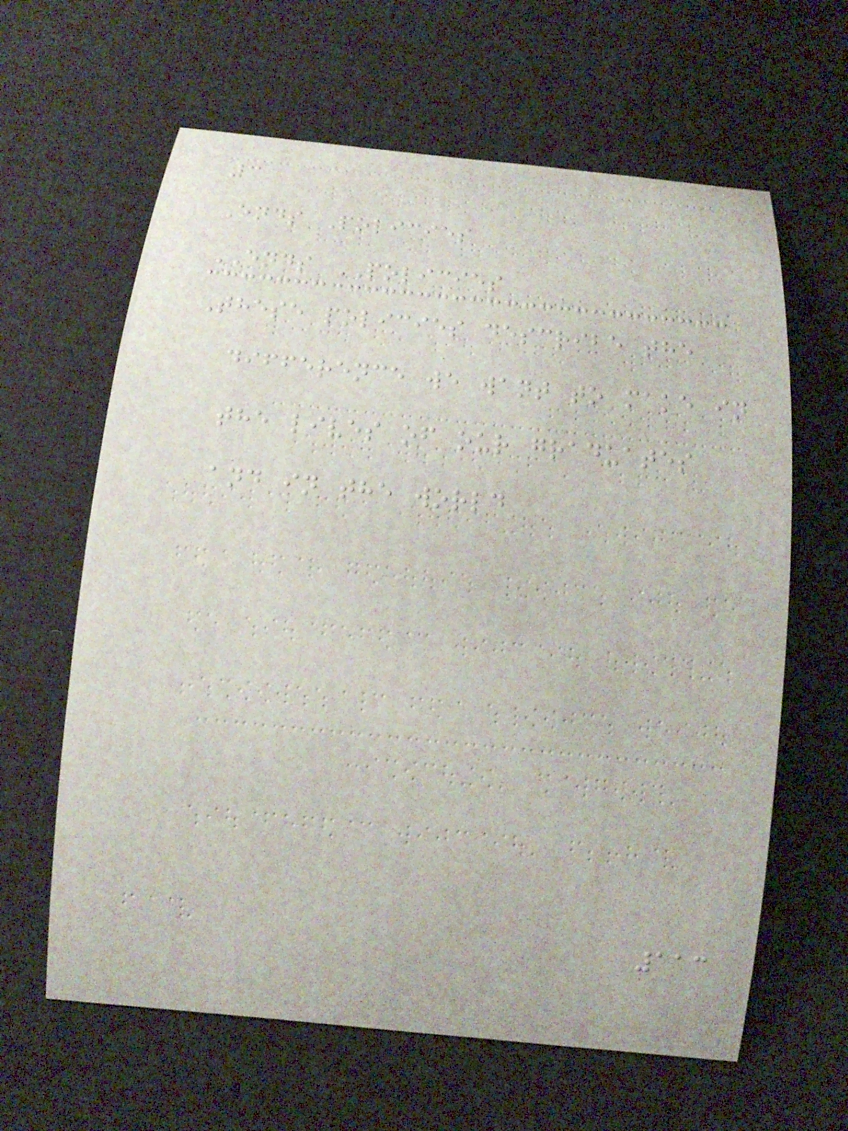3
Ends Policies
ENDS POLICIES
These policies describe the
difference we want to make in
the lives of our graduates
and in the world
113
